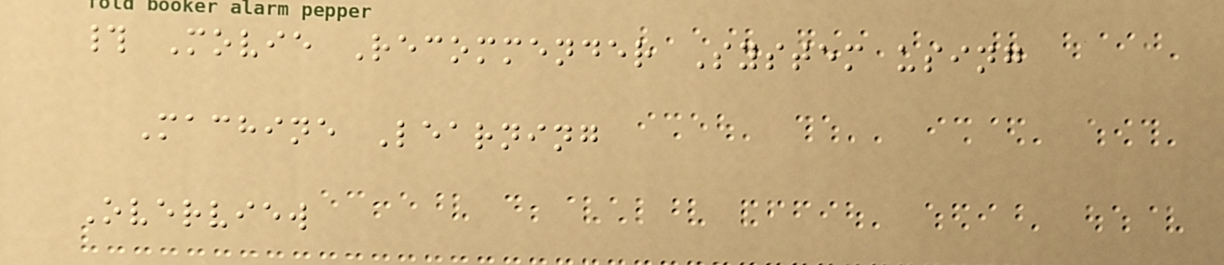# Movie Recommender System using
Machine Learning
Overview
